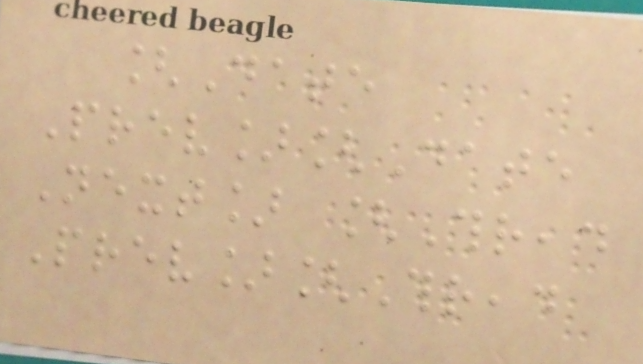[Date
Prev][Date
Next] [Thread
Prev][Thread
